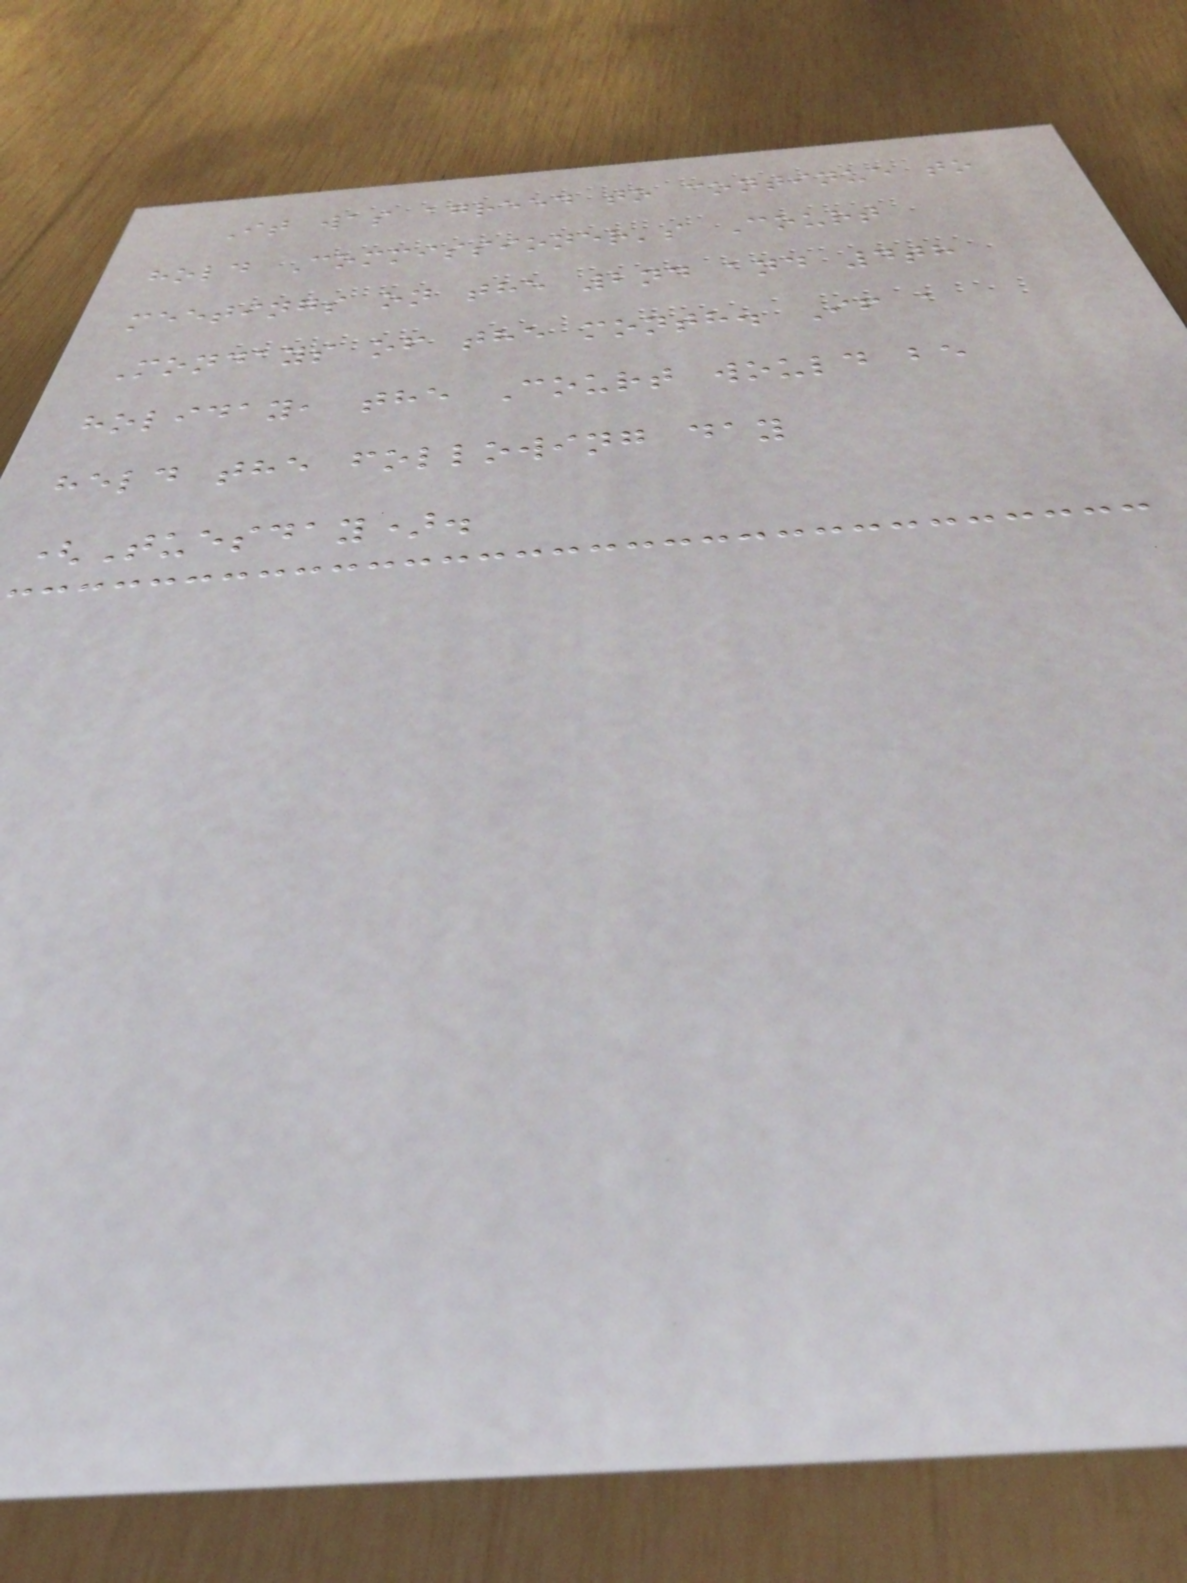It was agreed to continue to
hold Commissioner's Court
meetings on the 2nd and 4th
Mondays of the month. If a
holiday, the Court would be
held the following day
(Tuesday).
